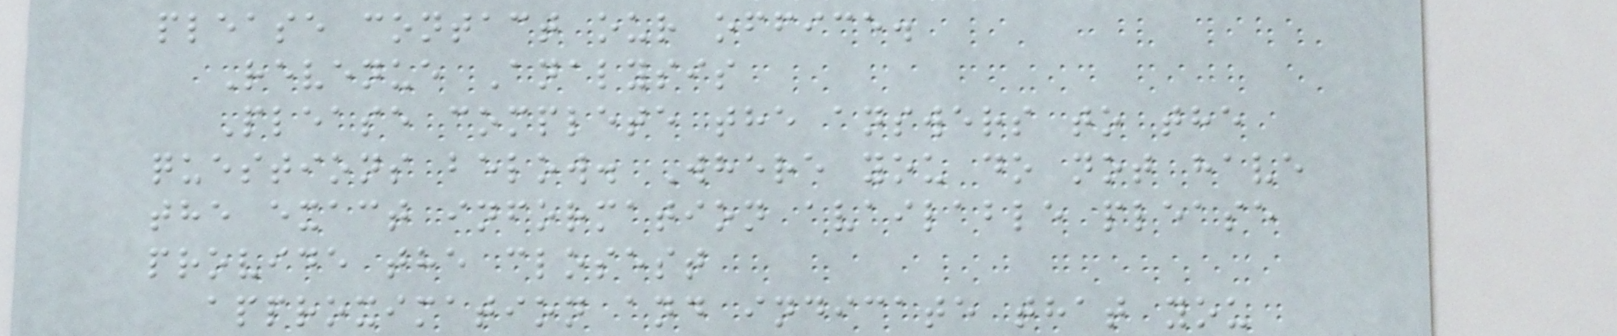please contact our office.
Revenue Analysis
Please complete the answers to the
questions below. Where you do not have
the exact information available please
provide the closest
approximation and indicate that you
